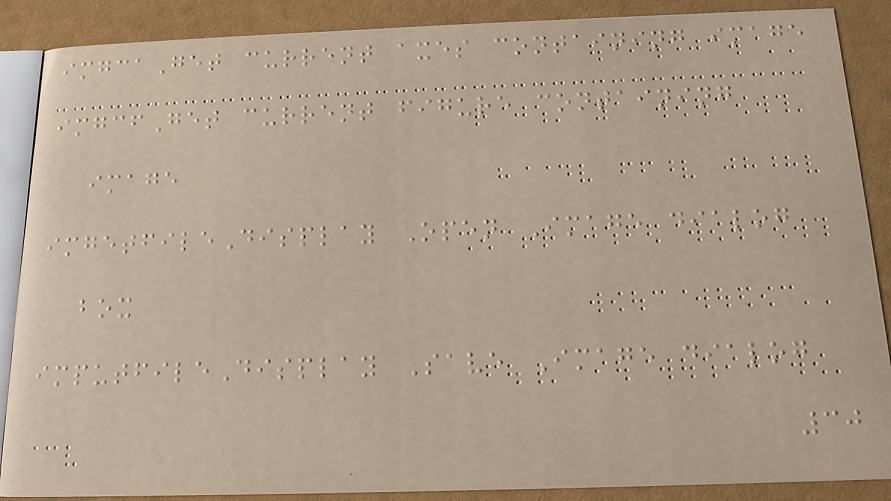imgcaGet current axes containing image
imgcfGet current figure containing
image
imgetfileDisplay Open Image dialog
box
imputfileDisplay Save Image dialog
30
